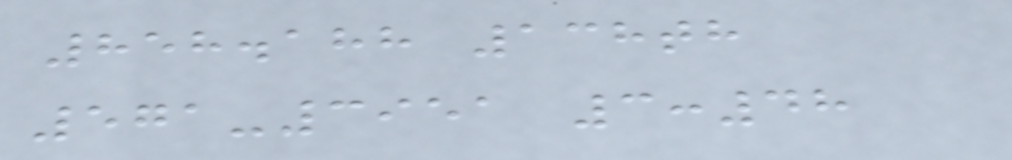858.188 138th
571-3951 3:48
